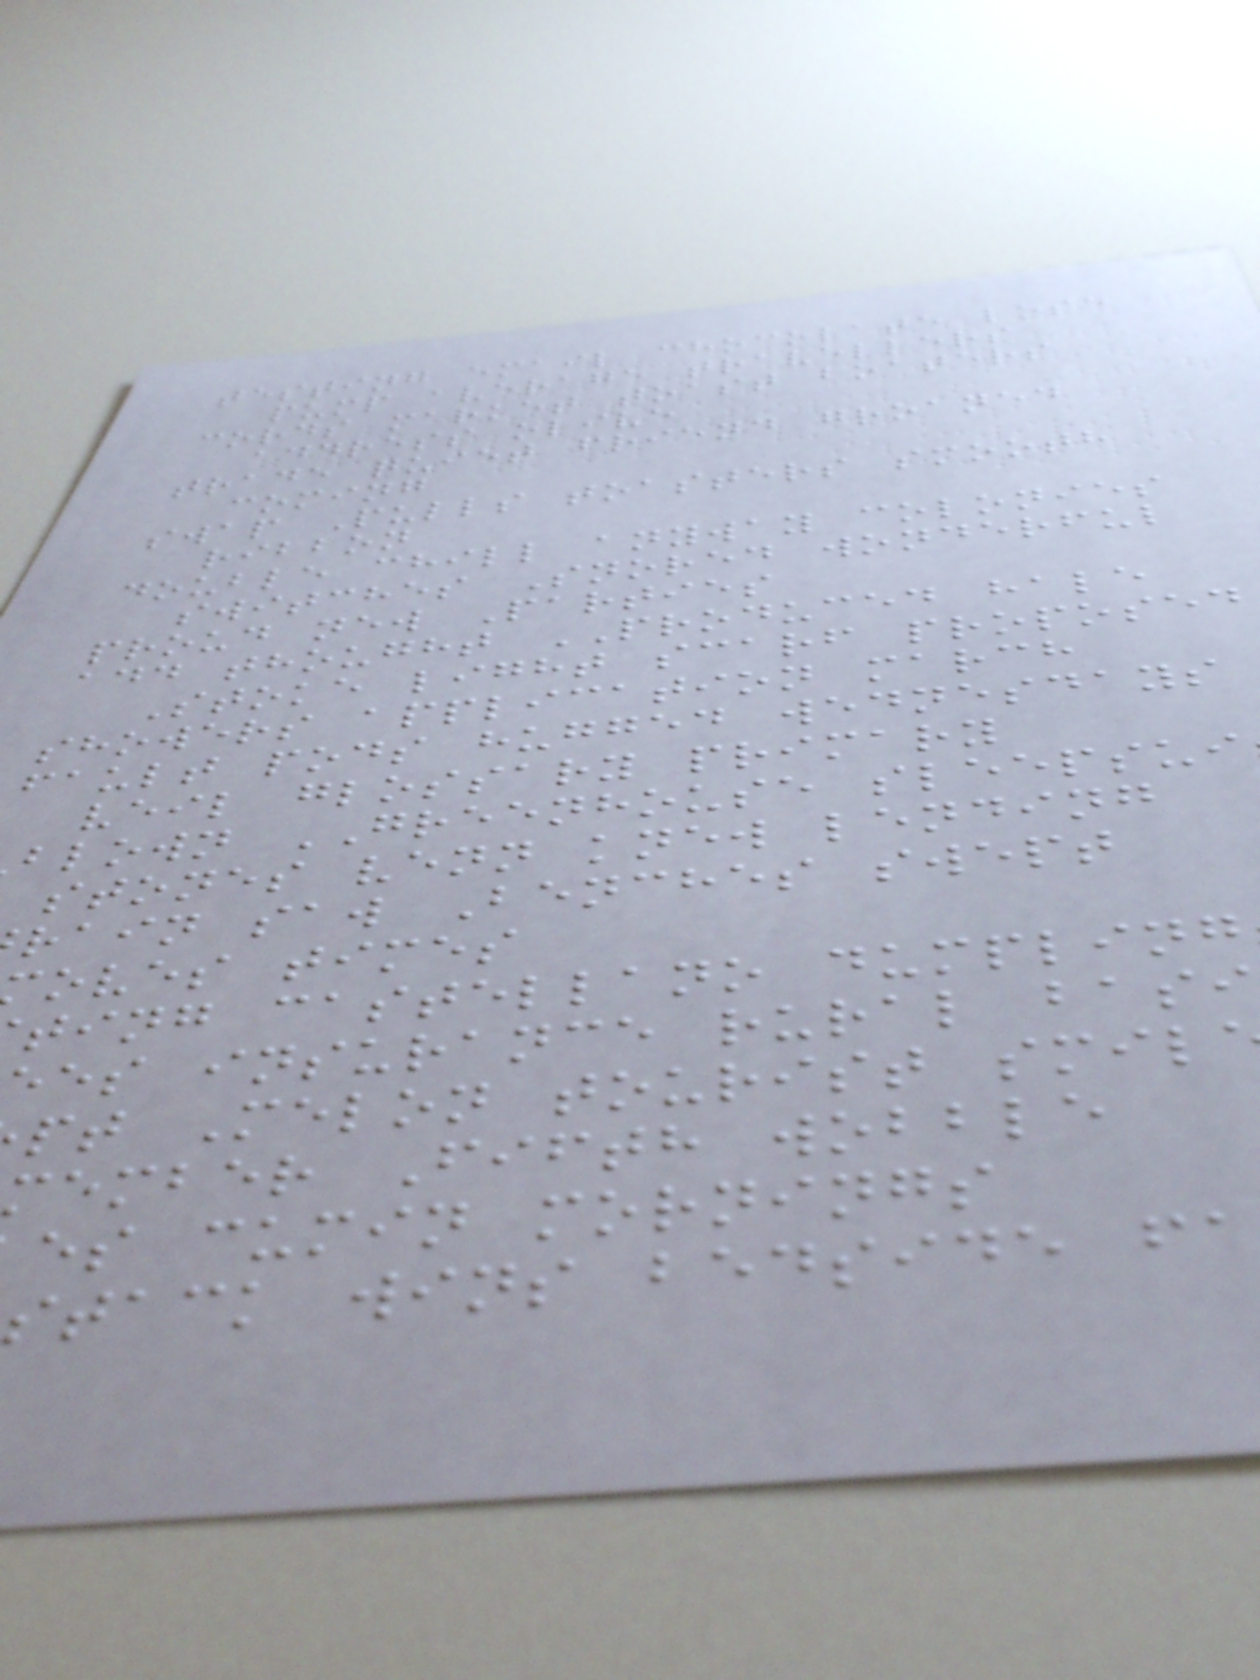testing email chocolate lose
pump average travellers
cords market toast boaters
address olive
trade quiet friend groaned
coming
swap Pulls toasters smooth
ribbon
double chill anyway colonies
switches Snored wonderful
proud new Parties
add thought PRODUCED hale
Stoke light scarf proposed
showers application march
fault pods hugged wednesdays
veil glossary primary
blown GREENHOUSE sleepsui
stones venn knew lending
rain saw Benches swept
oves times
ting castellano dumpling
es insurance rural basi
pt Melon tourist smil
member Fifth wobble
es cumin mornings
stack wins bedside fa
